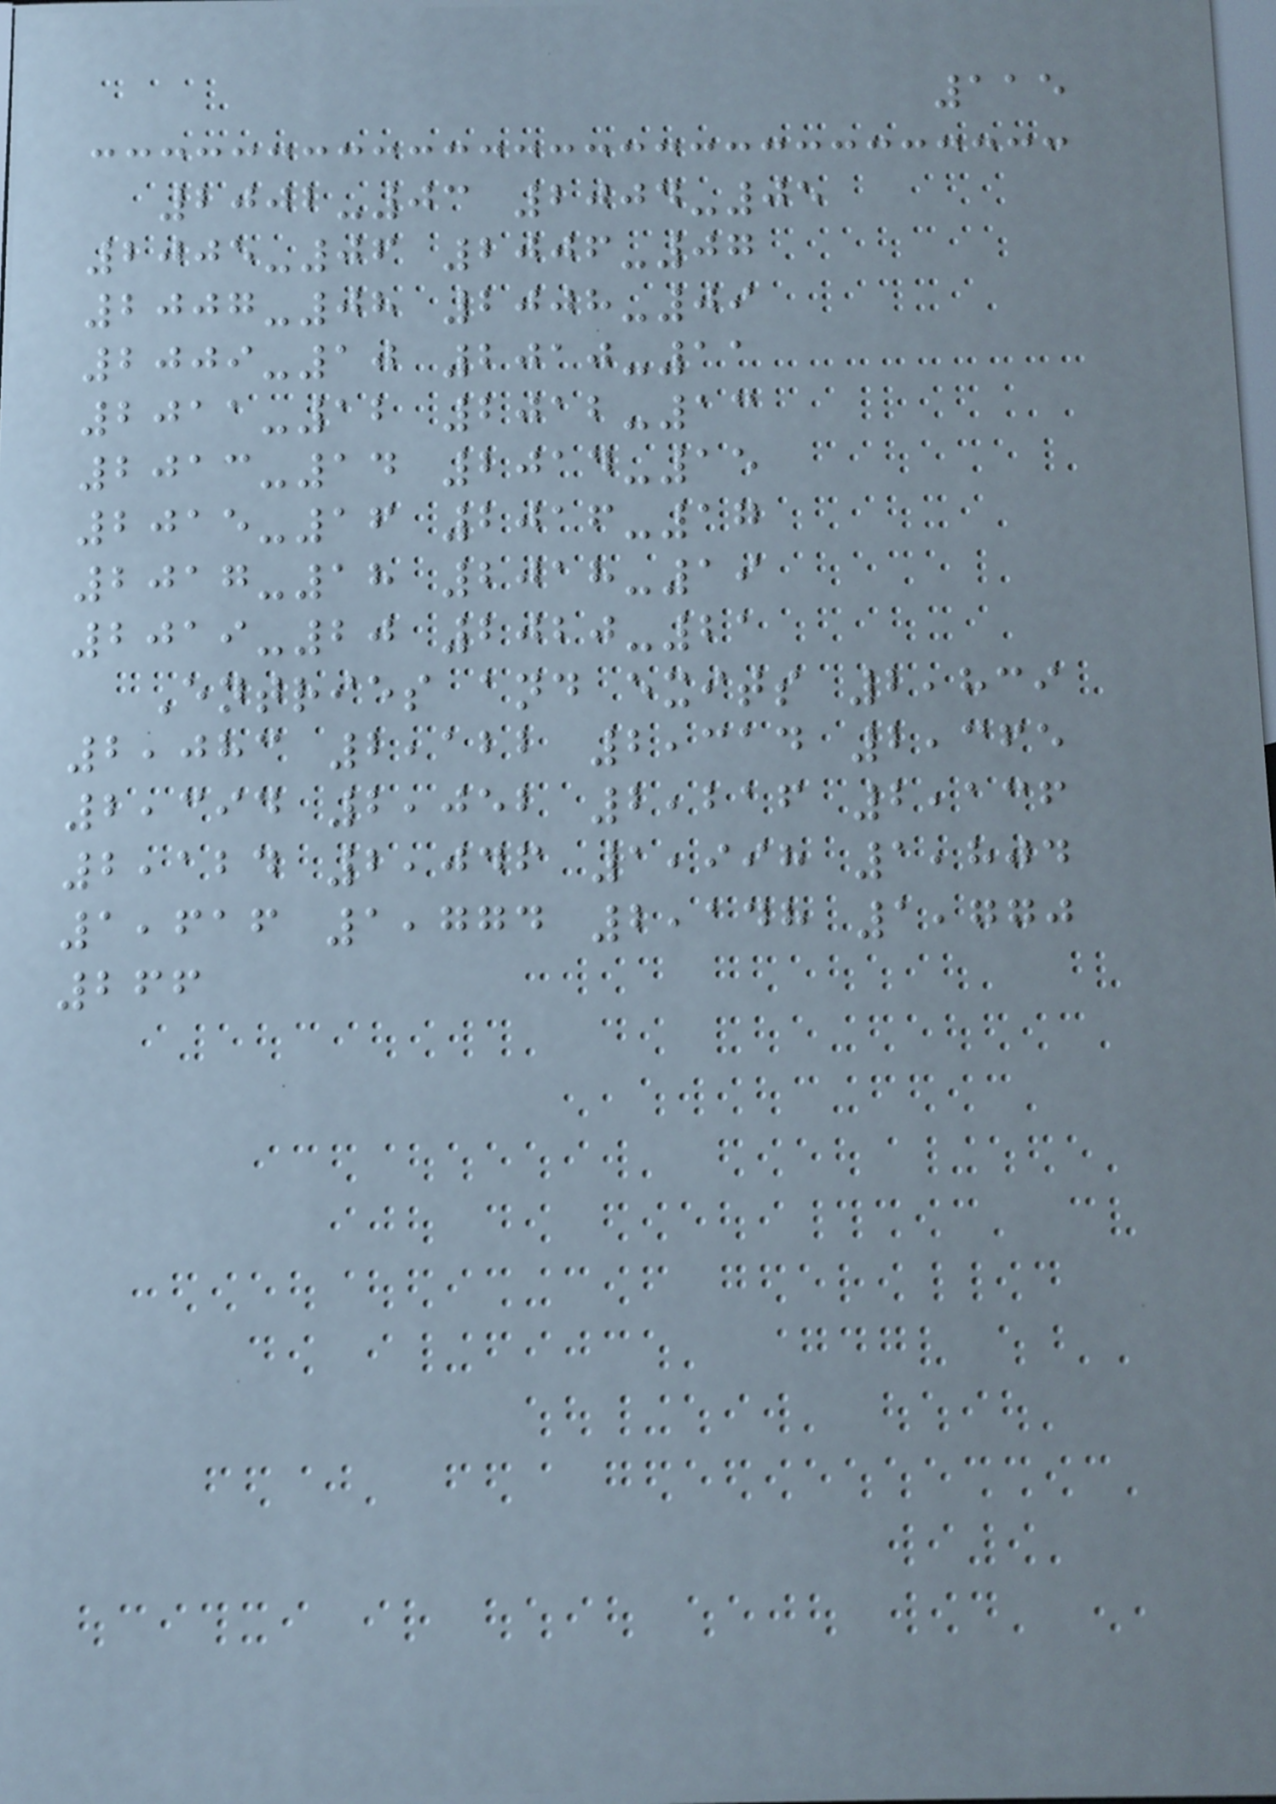115
2002-03 2004-05
2005-06 2006-07
2007-08 2008-09
2009-10 2010-11
2011-12 2012-13
2013-14 2014-15
2015-16 2016-17
2017-18 2018-19
2019-20 2020-21
Entries and exits 2,839
2,083 2,122 2,314 2,365
2,394 2,052 2,216 2,136
2,124 2,046 1,998 1,804
1,616 1,774 2,148 1,770
266
